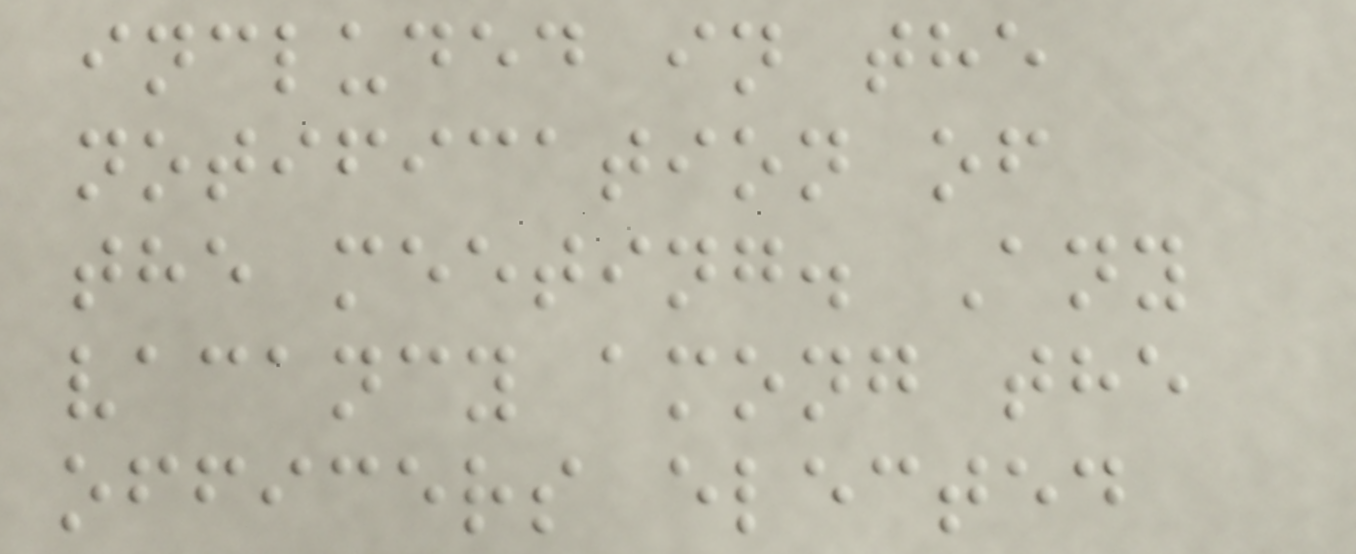included in the
notification of
the meeting. Any
vacancy among the
officers elected
